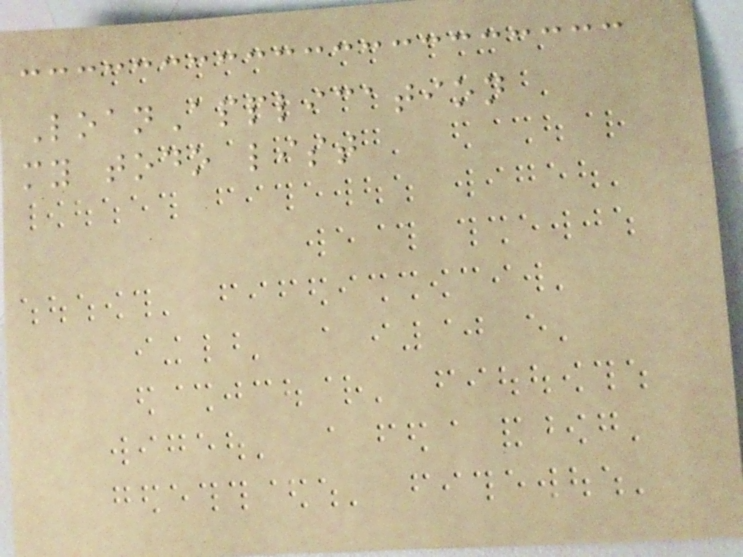LoanApplication
my todo list
